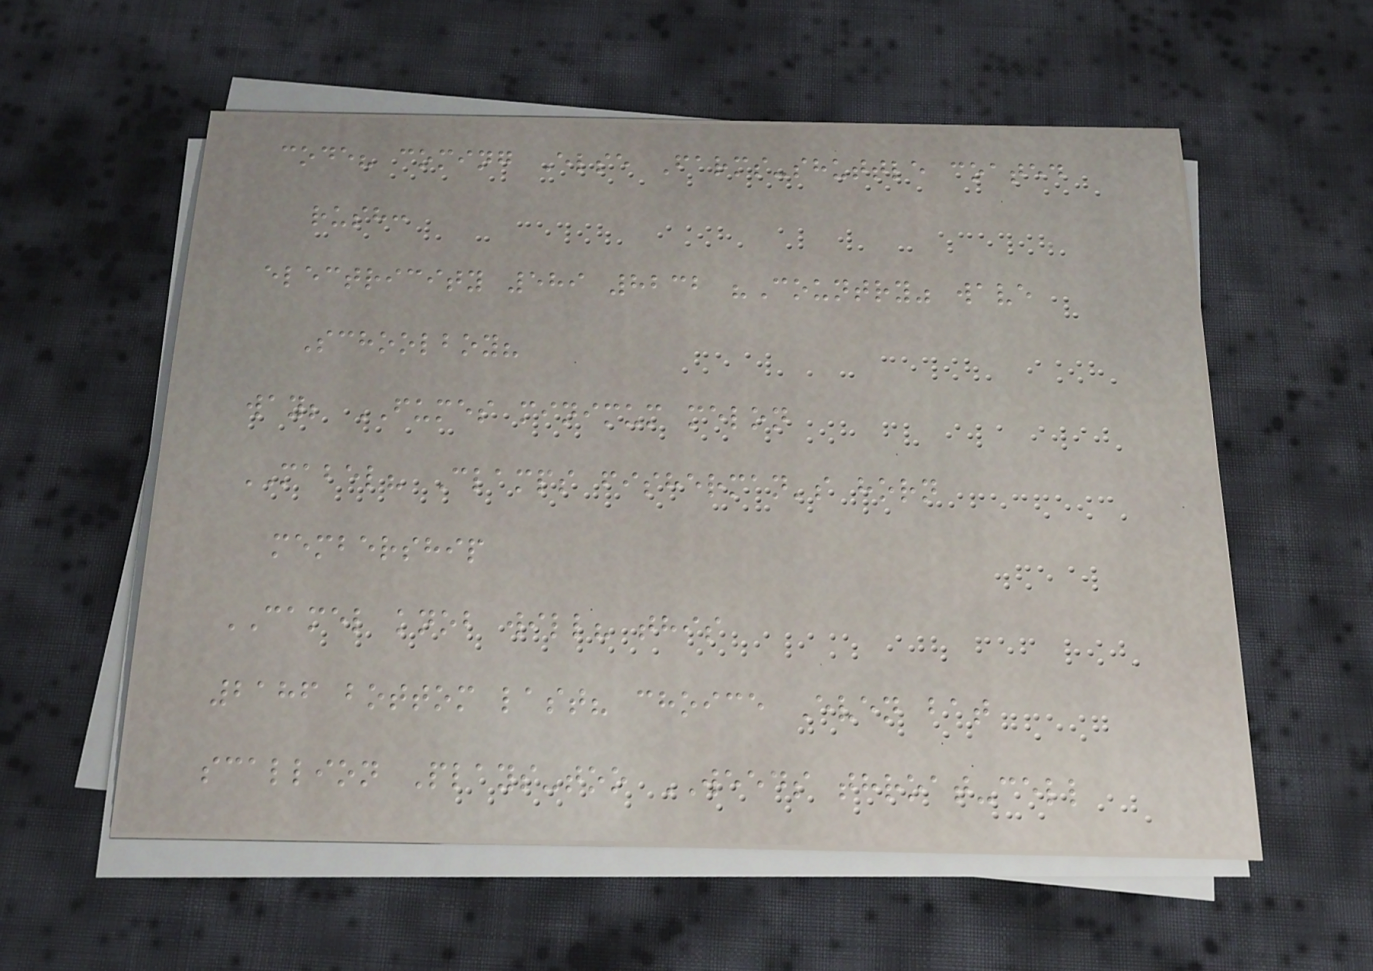code? coming Else Farms-shuttle coated
rush:
electricity 589 8232 "Country" wave
Schoolboy?
way; FUMES minimum melon
MABEL? Clamps fisherman's horn
membership
CAMEL knob will? this
2186 bottom last? choice Even bat
scallion Plays-too WEEDS throat-cell
